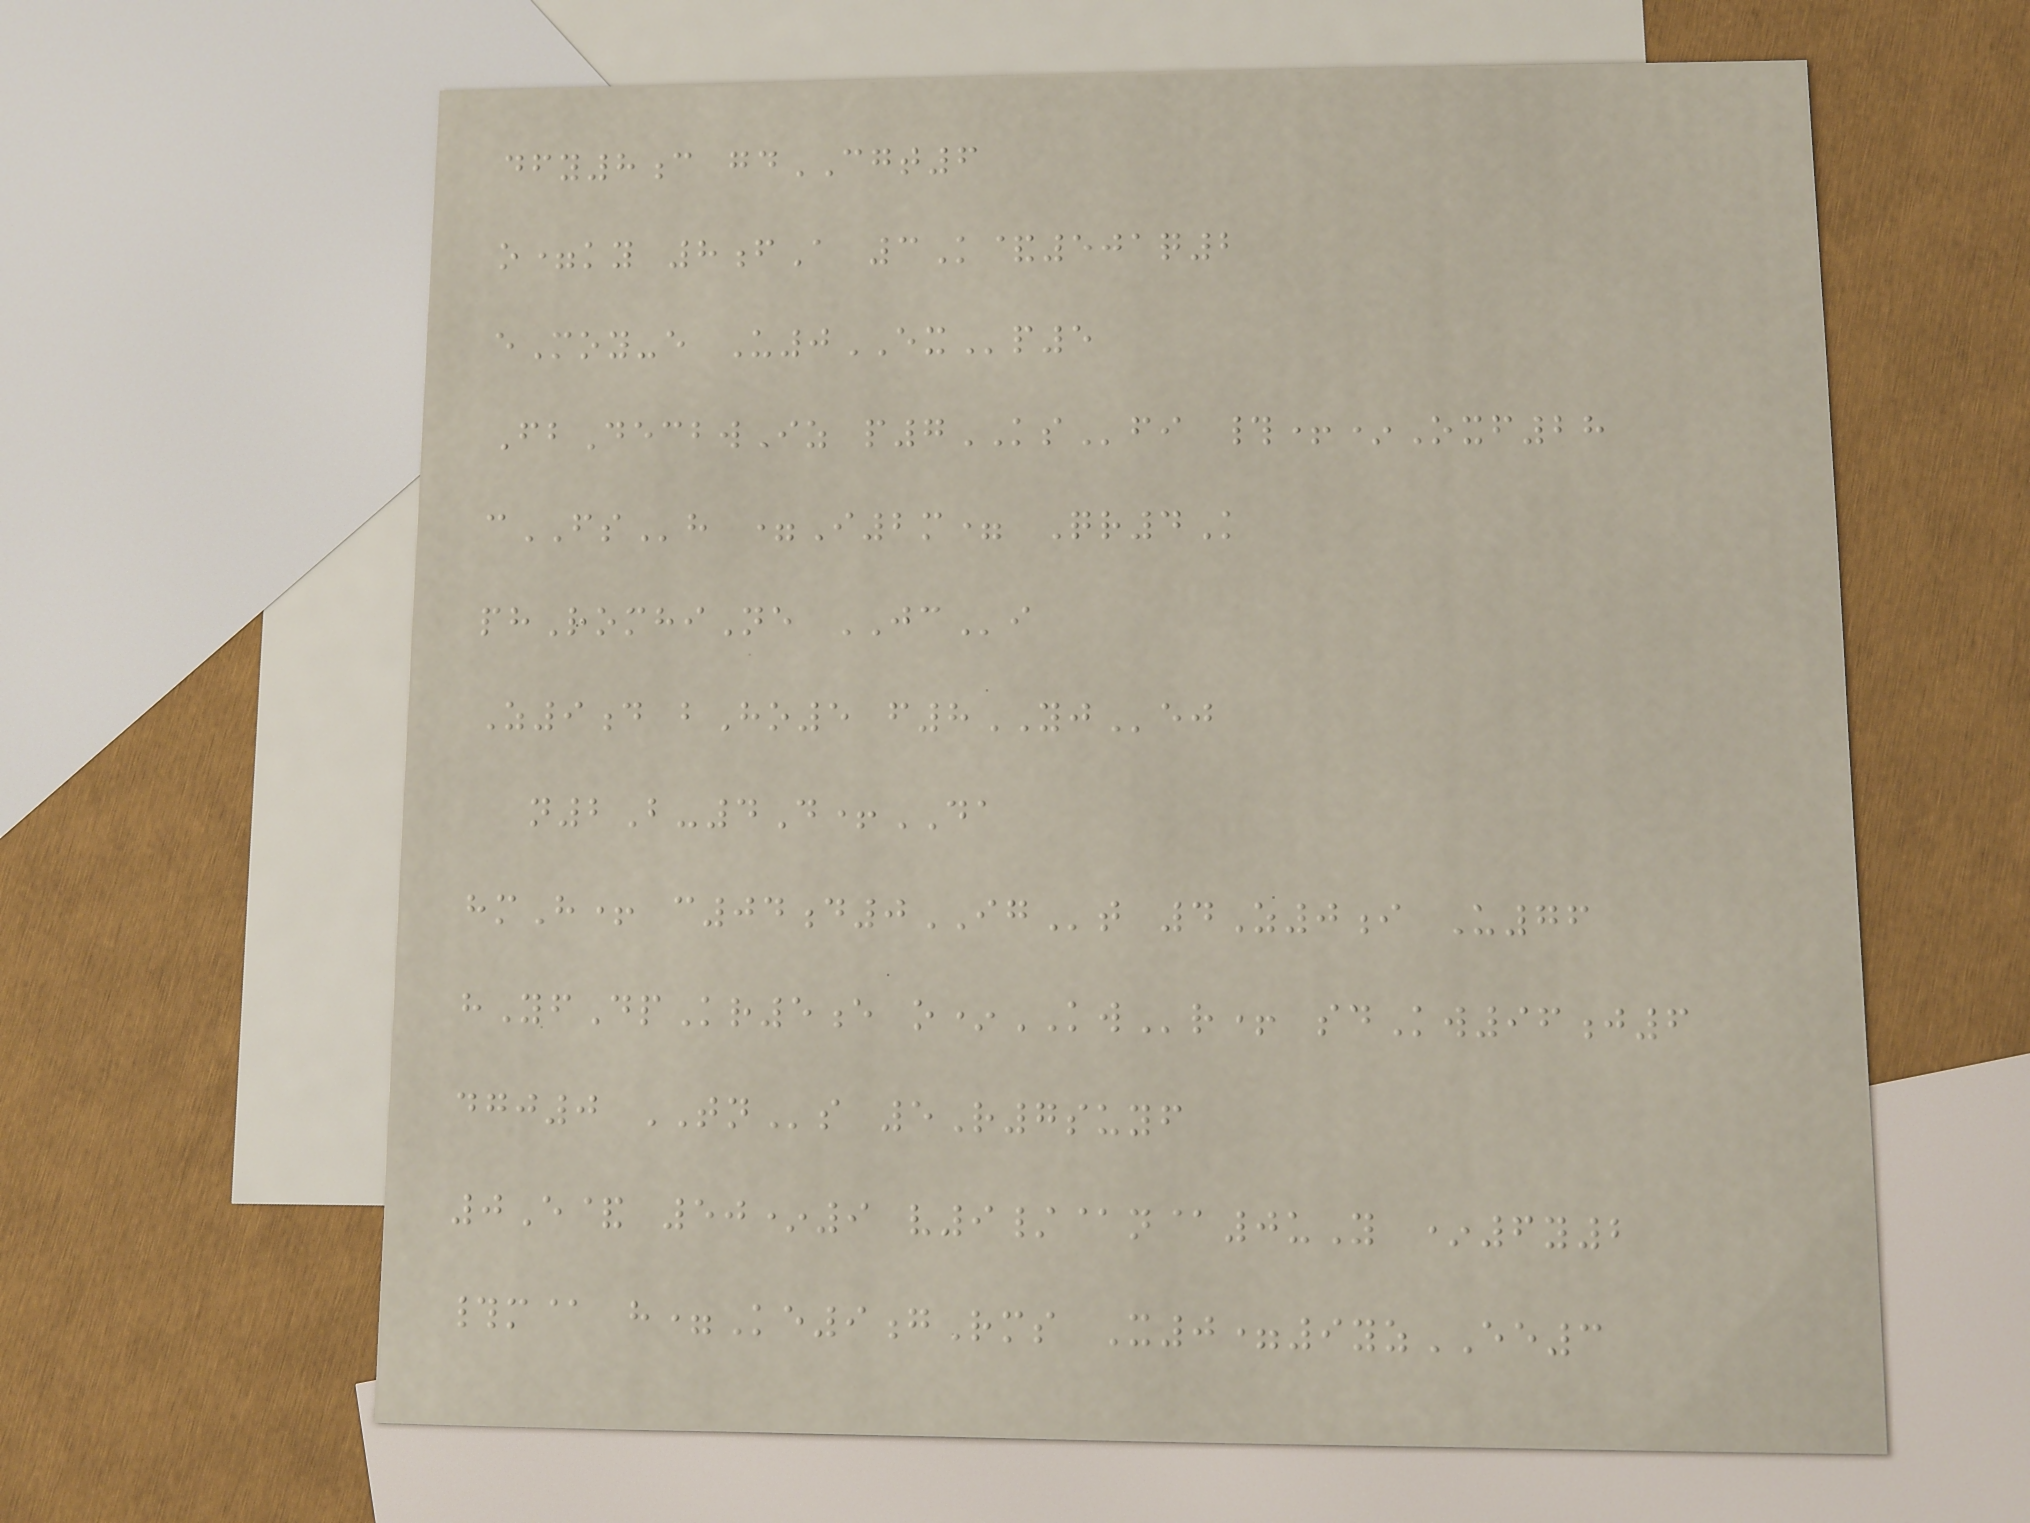dfy8c gdCGT6
o=ky 8fA 3K&501q2
eMoy-e U0EXp5
FbDecbwIz p7KSfi #+*Oxf28
cFSh =I2m= Qr4K
phRomhiNe JCi
Z9d bHo5 f8YJej
n2B-4D+DA
hmH+ c04d0IGt 4Z0i U76
hYfDpKr5e o*KWr+ sdKw96j6
dgj0 TNs 5R7suyf
0E& 50*9 v9/@n@0uY *6y2
#m@ h=Ke9gRms X0=9yzEE3
